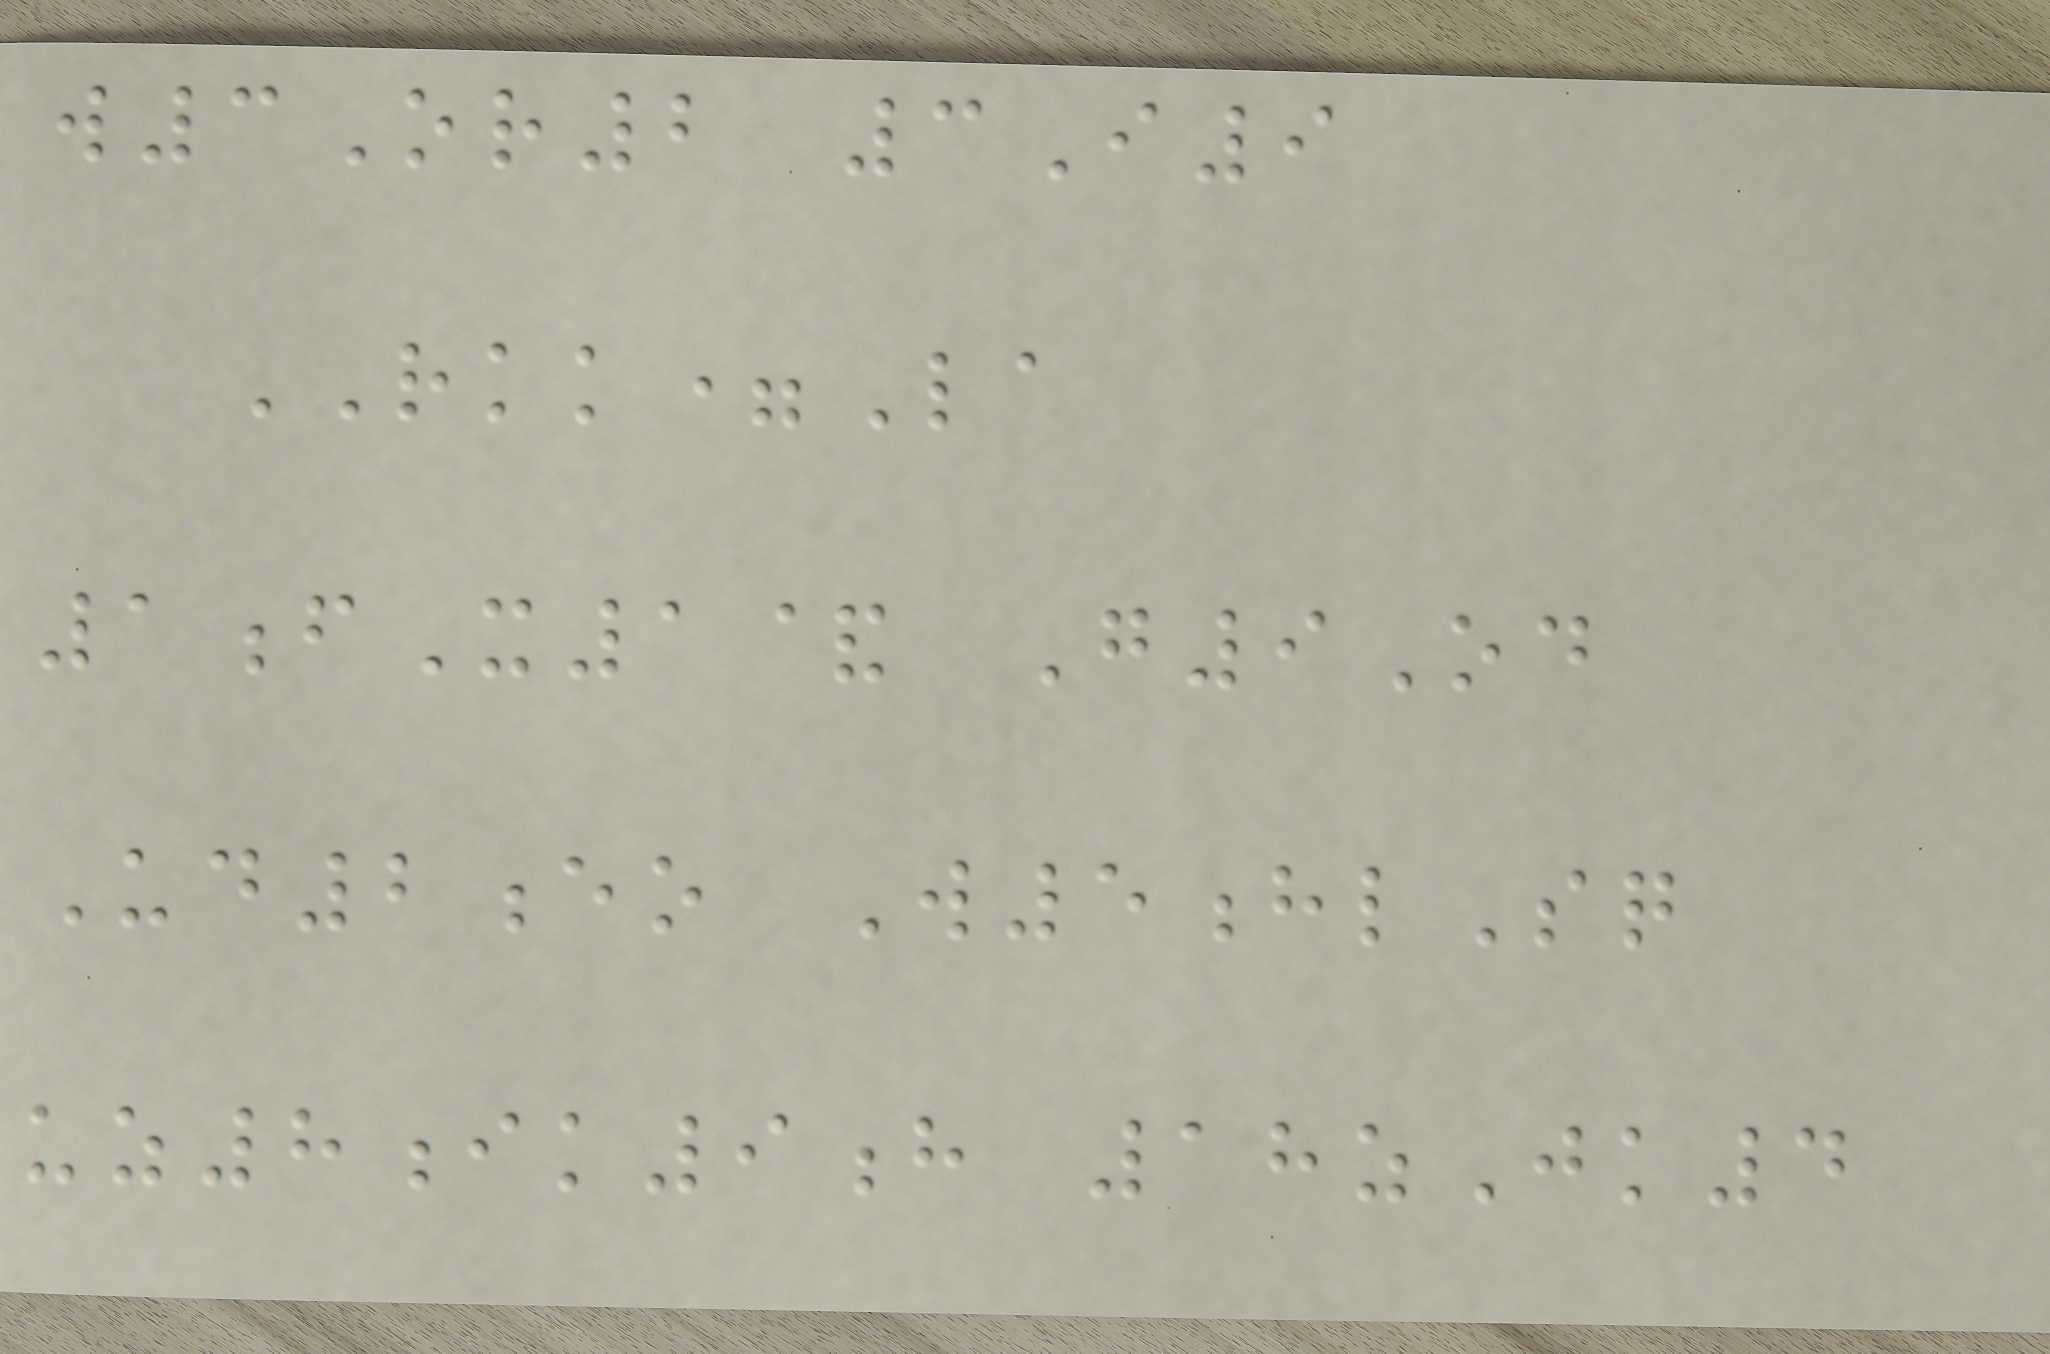w3Or2 3I9
RKK=La
1fX1& G9Od
Ud2eo W5hlSq
uz8ik9h 18zJk4
